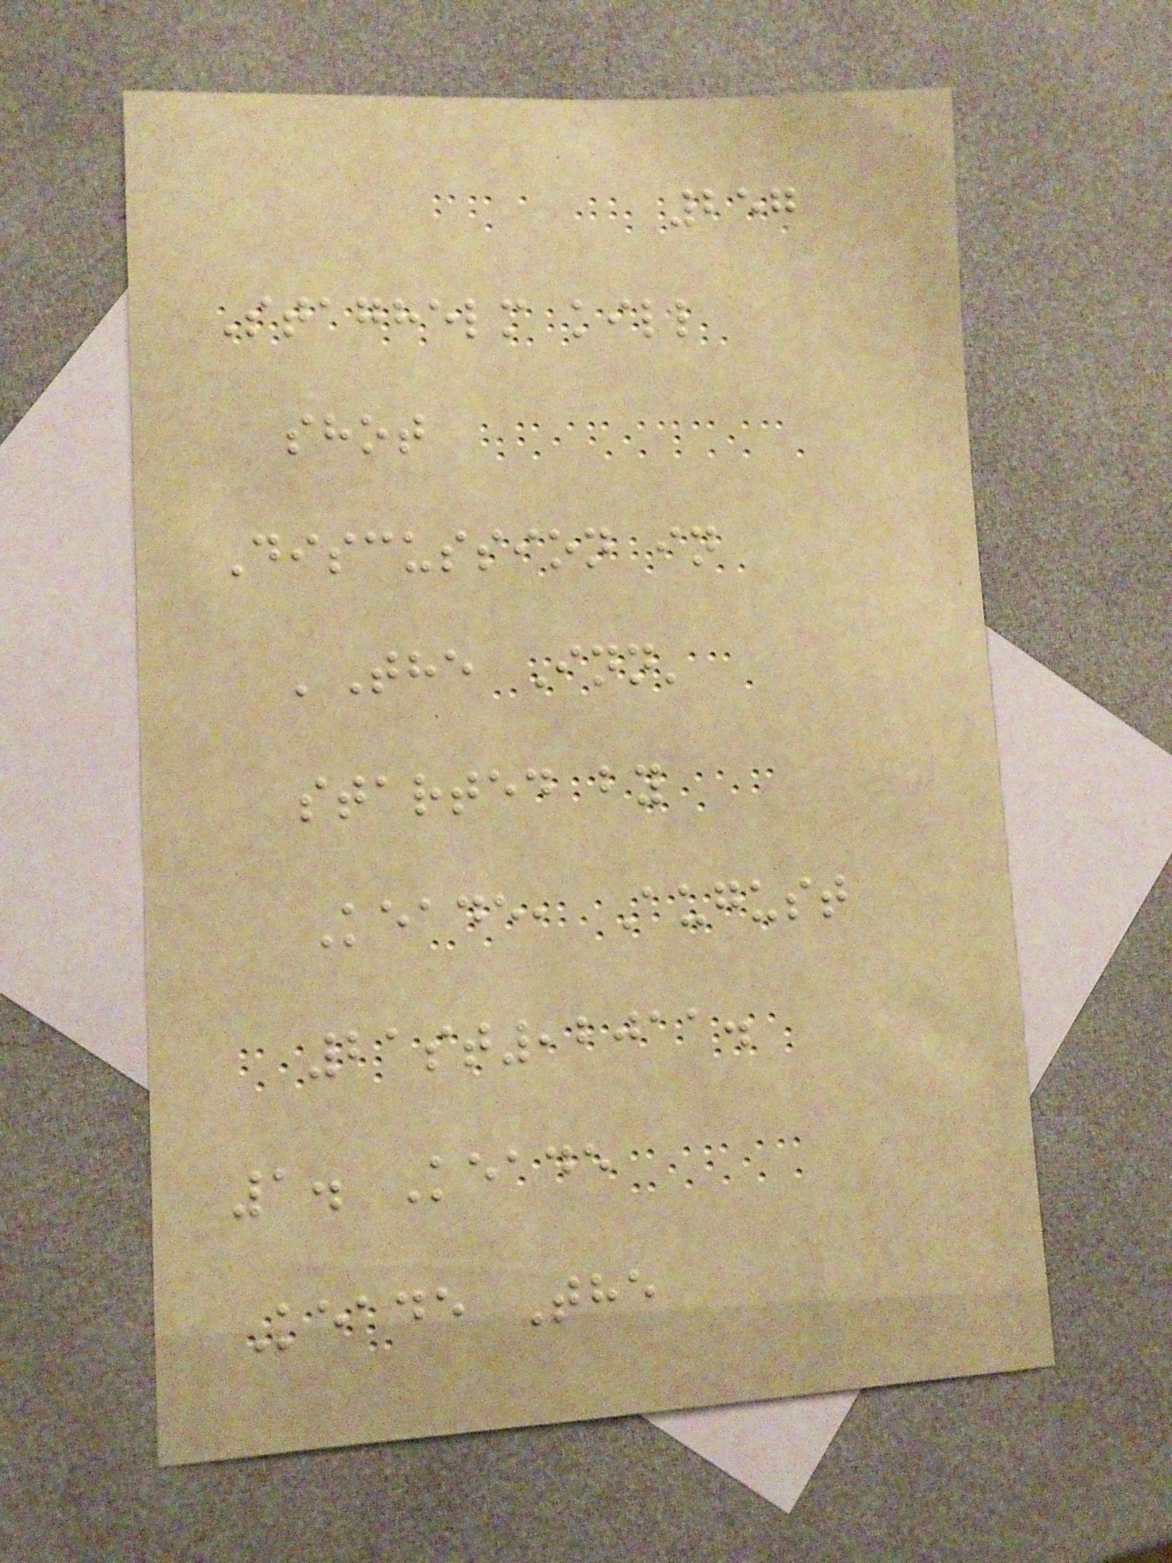257
Staghelm kill
shot
Discussion in
'The Inn'
started by
Keade, August
21st,2011.
1. Keade
Keade The
